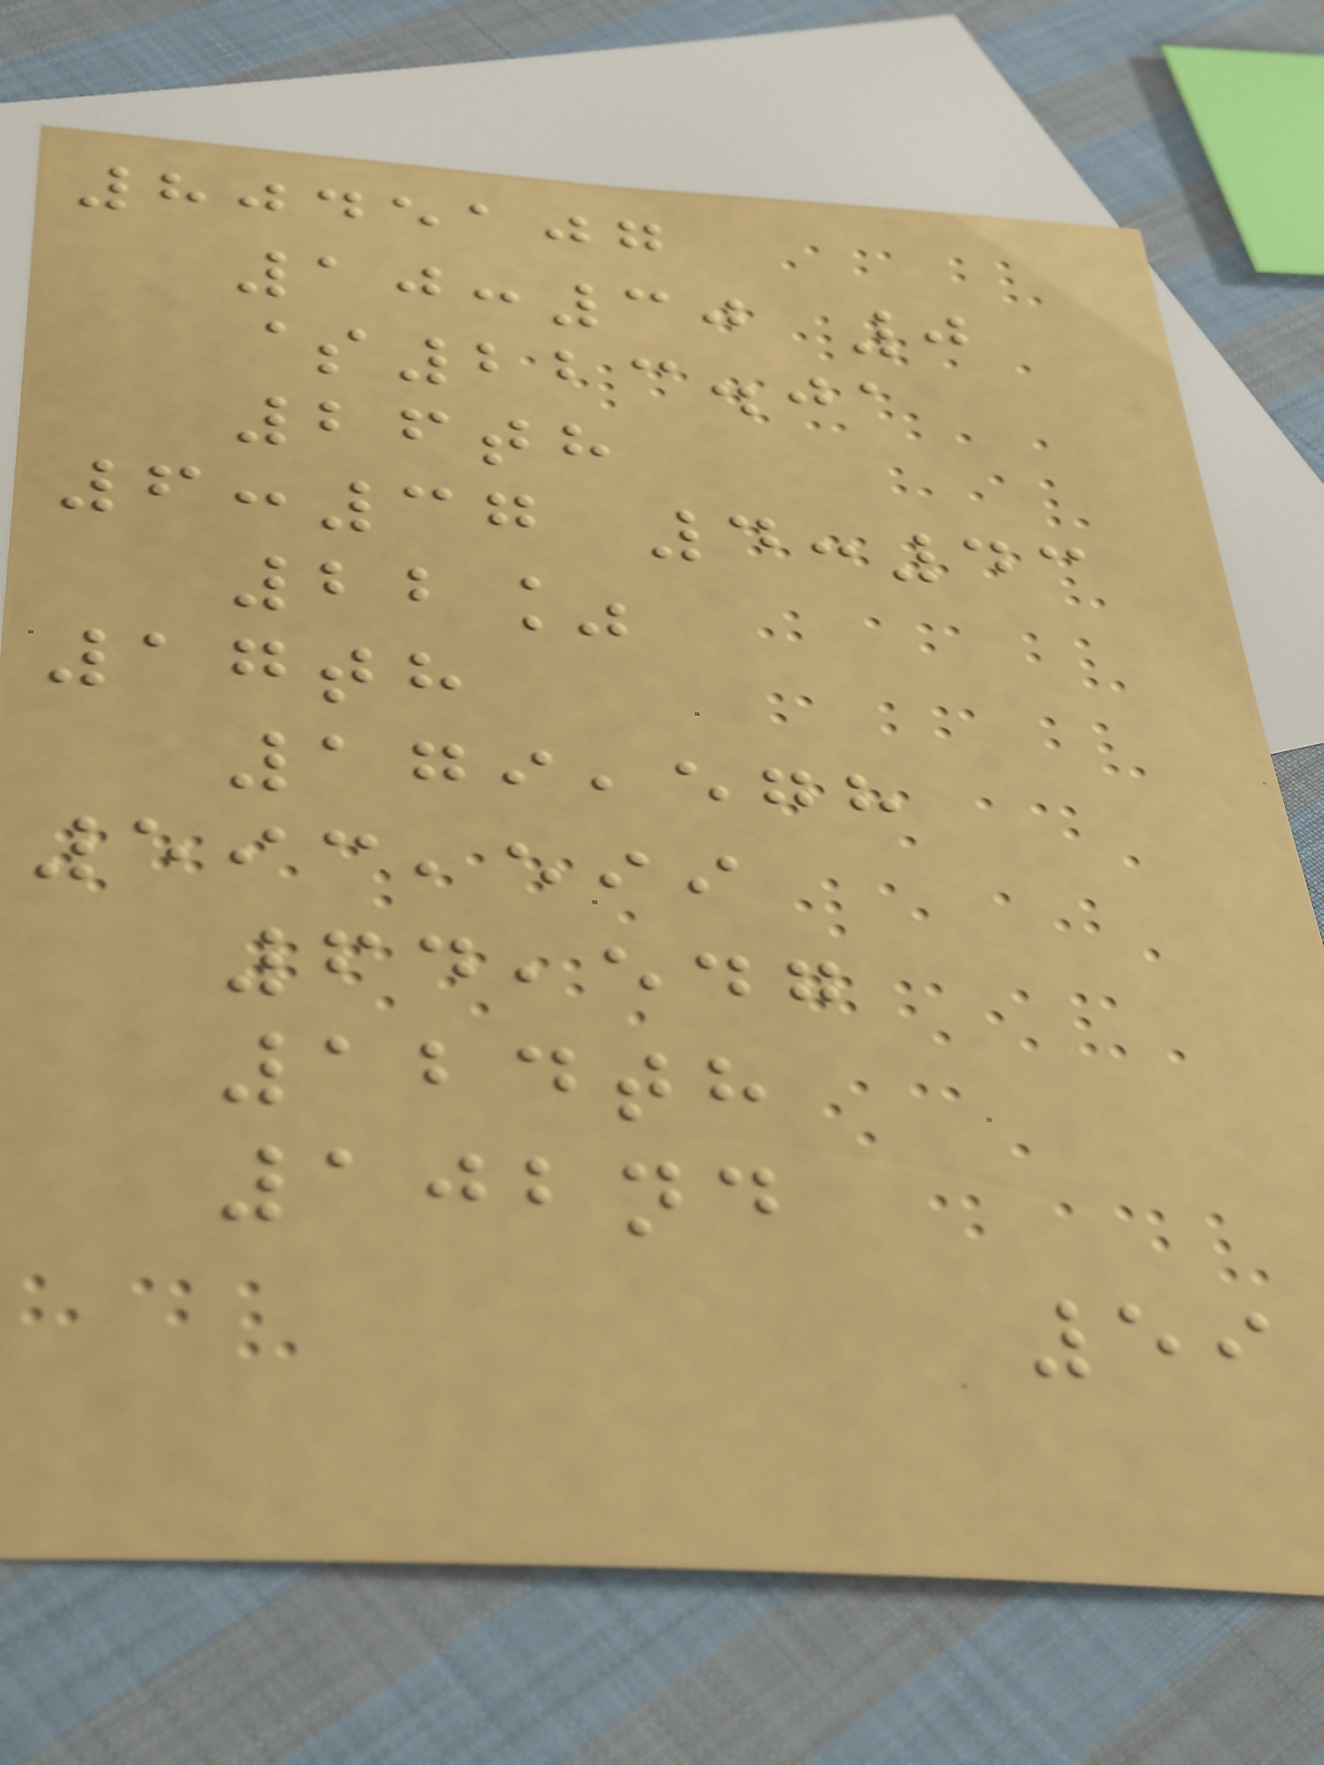8045107
10:30 0
$223.01
26th
6:37 4:43
22%
17th
179,578
593,599
64,547
124th
102nd
59
